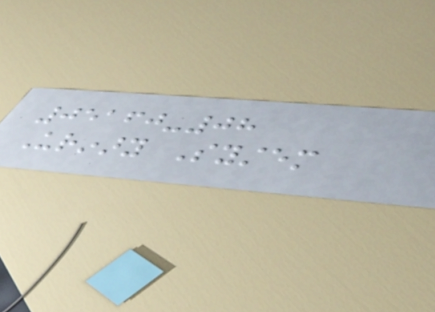05160-08
Urinary System
